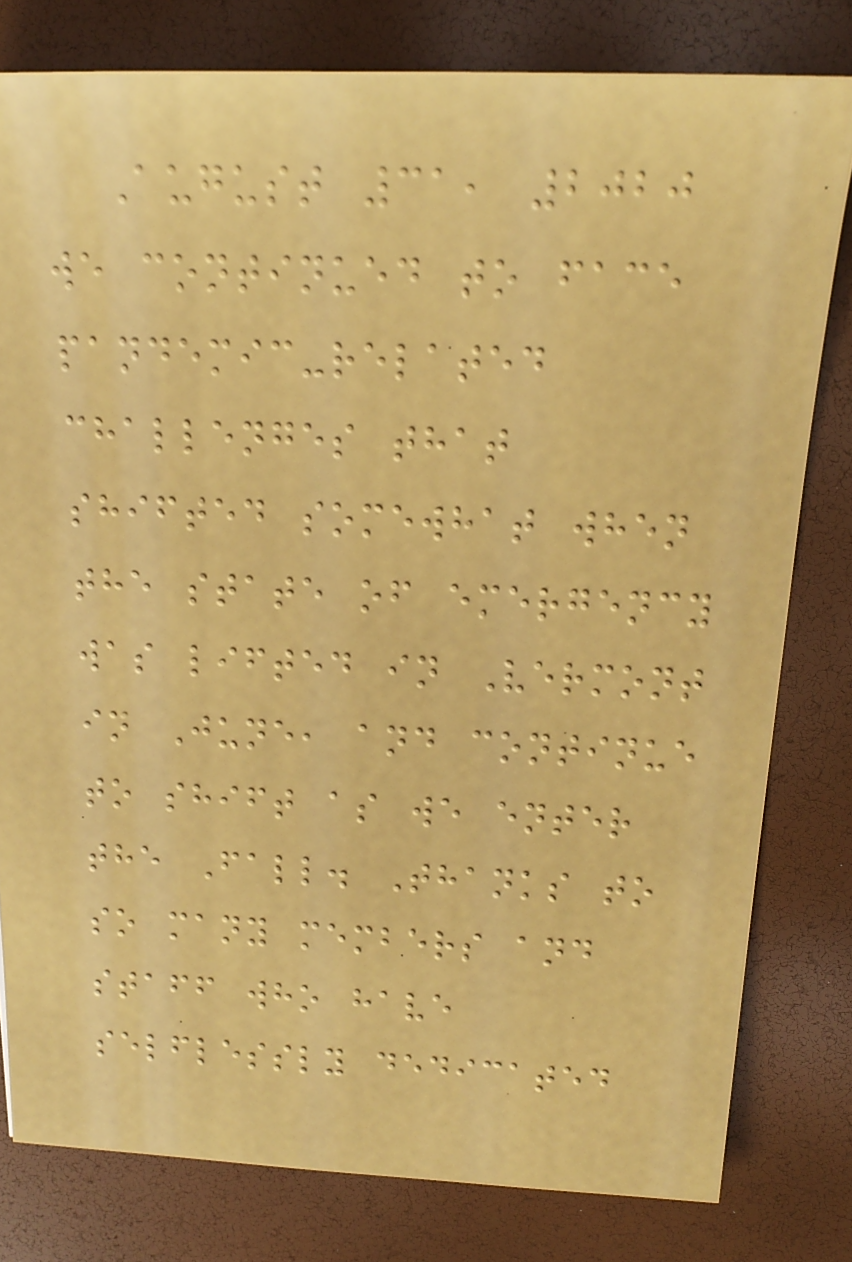August 31, 2020
we continued to face
pandemic-related
challenges that
shifted somewhat when
the state of emergency
was lifted in Vermont
in June, and continue
to shift as we enter
the Fall. Thanks to
so many members and
staff who have
selflessly dedicated
